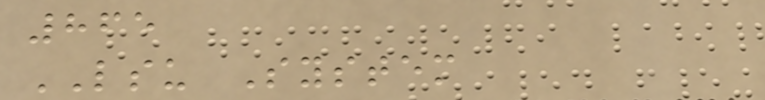865
LSU System
